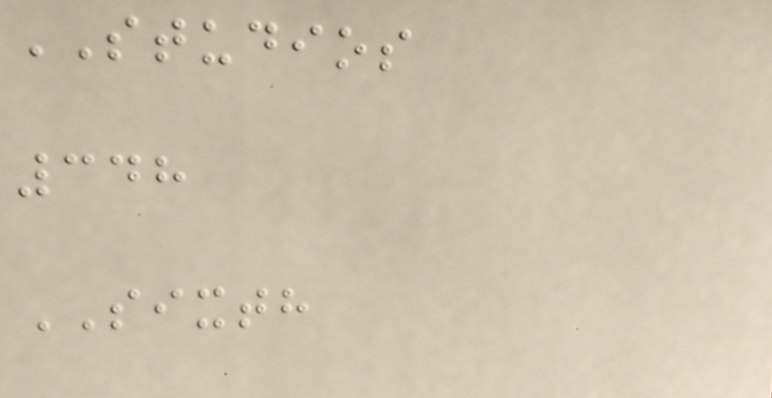STUDIOS
348
SIXTH
